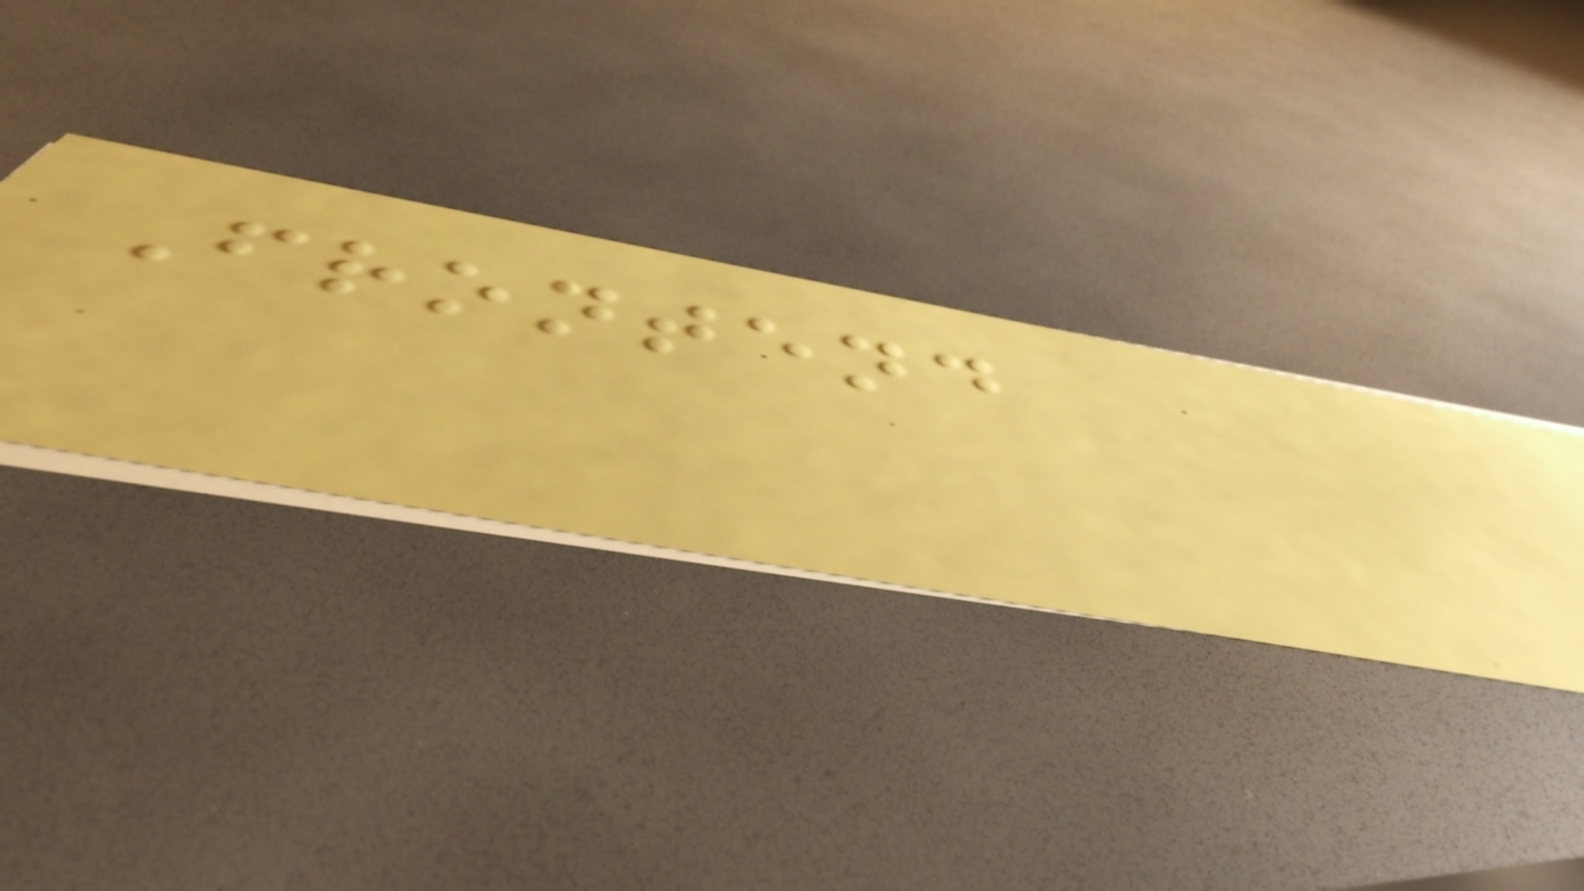Frontend
